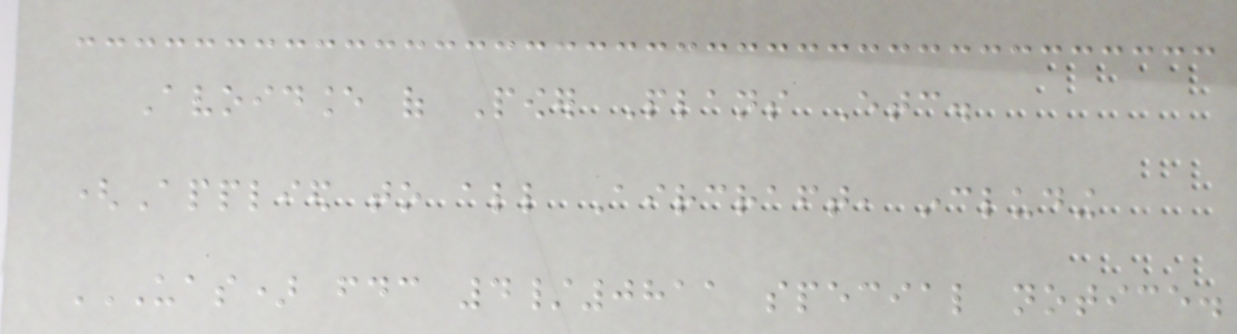Avoidance of Power Plans Etc.
(Applied to all Aircraft, including
UAS) FDC 4/0811 SPECIAL NOTICE.
